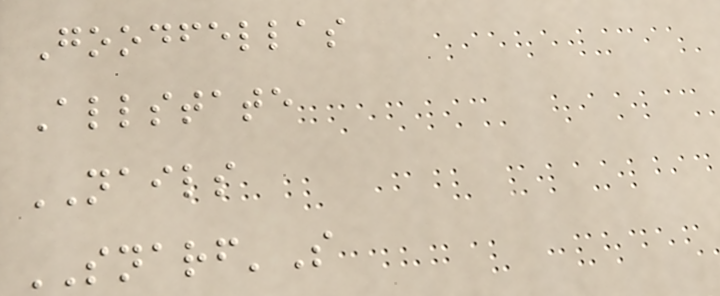Goodfellas
Allstate
NAILS
SNARF'S
